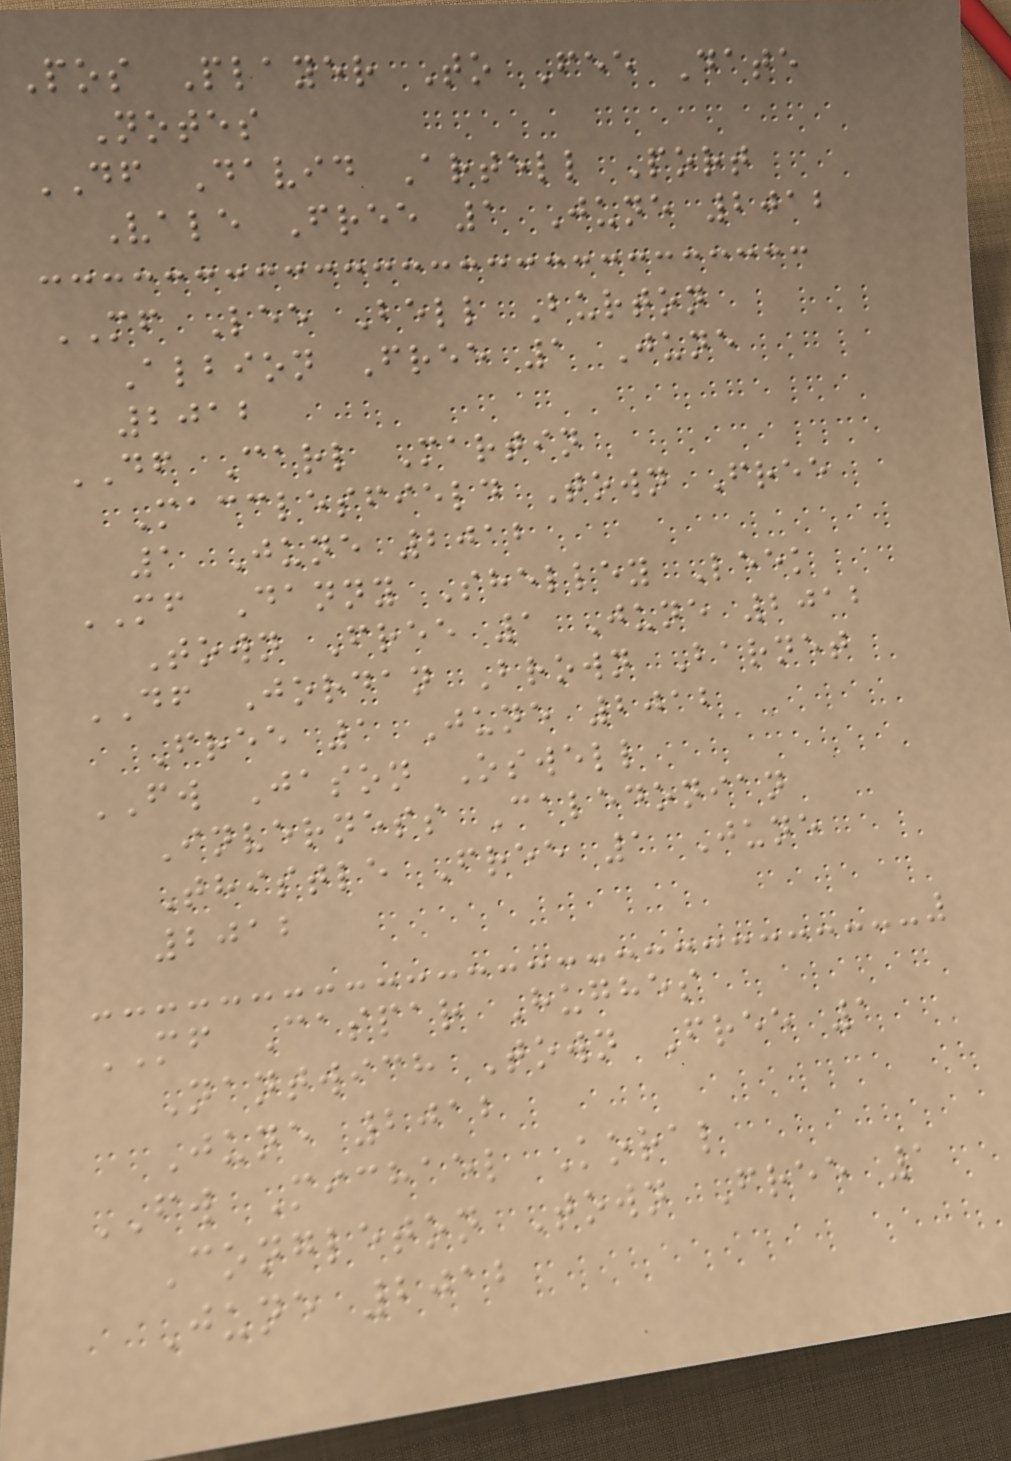Pos Player To Fee Date
Notes
DF David Artell Port
Vale Free 1 June 2012
MF Lee Bell Burton
Albion Free 1 June
2012
DF Carl Martin
Macclesfield Town Free
1 June 2012
MF Danny Shelley Leek
Town Free 1 June 2012
DF Jordan Brown Barnet
Free 1 June 2012
FW Jason Oswell
Inverness Caledonian
Thistle Free 1 June
2012
MF Caspar Hughes
Nantwich Town Free 1
June 2012
FW Michael Koral
Congleton Town Free 1
June 2012
